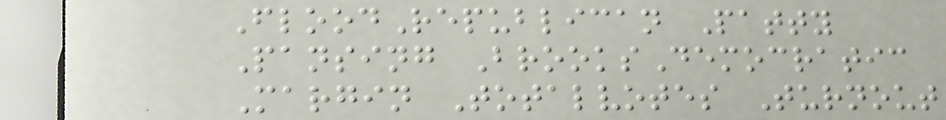FloodRepublican Patty
Pansing BrooksDemocratic
Margin Totalvotes Turnout
